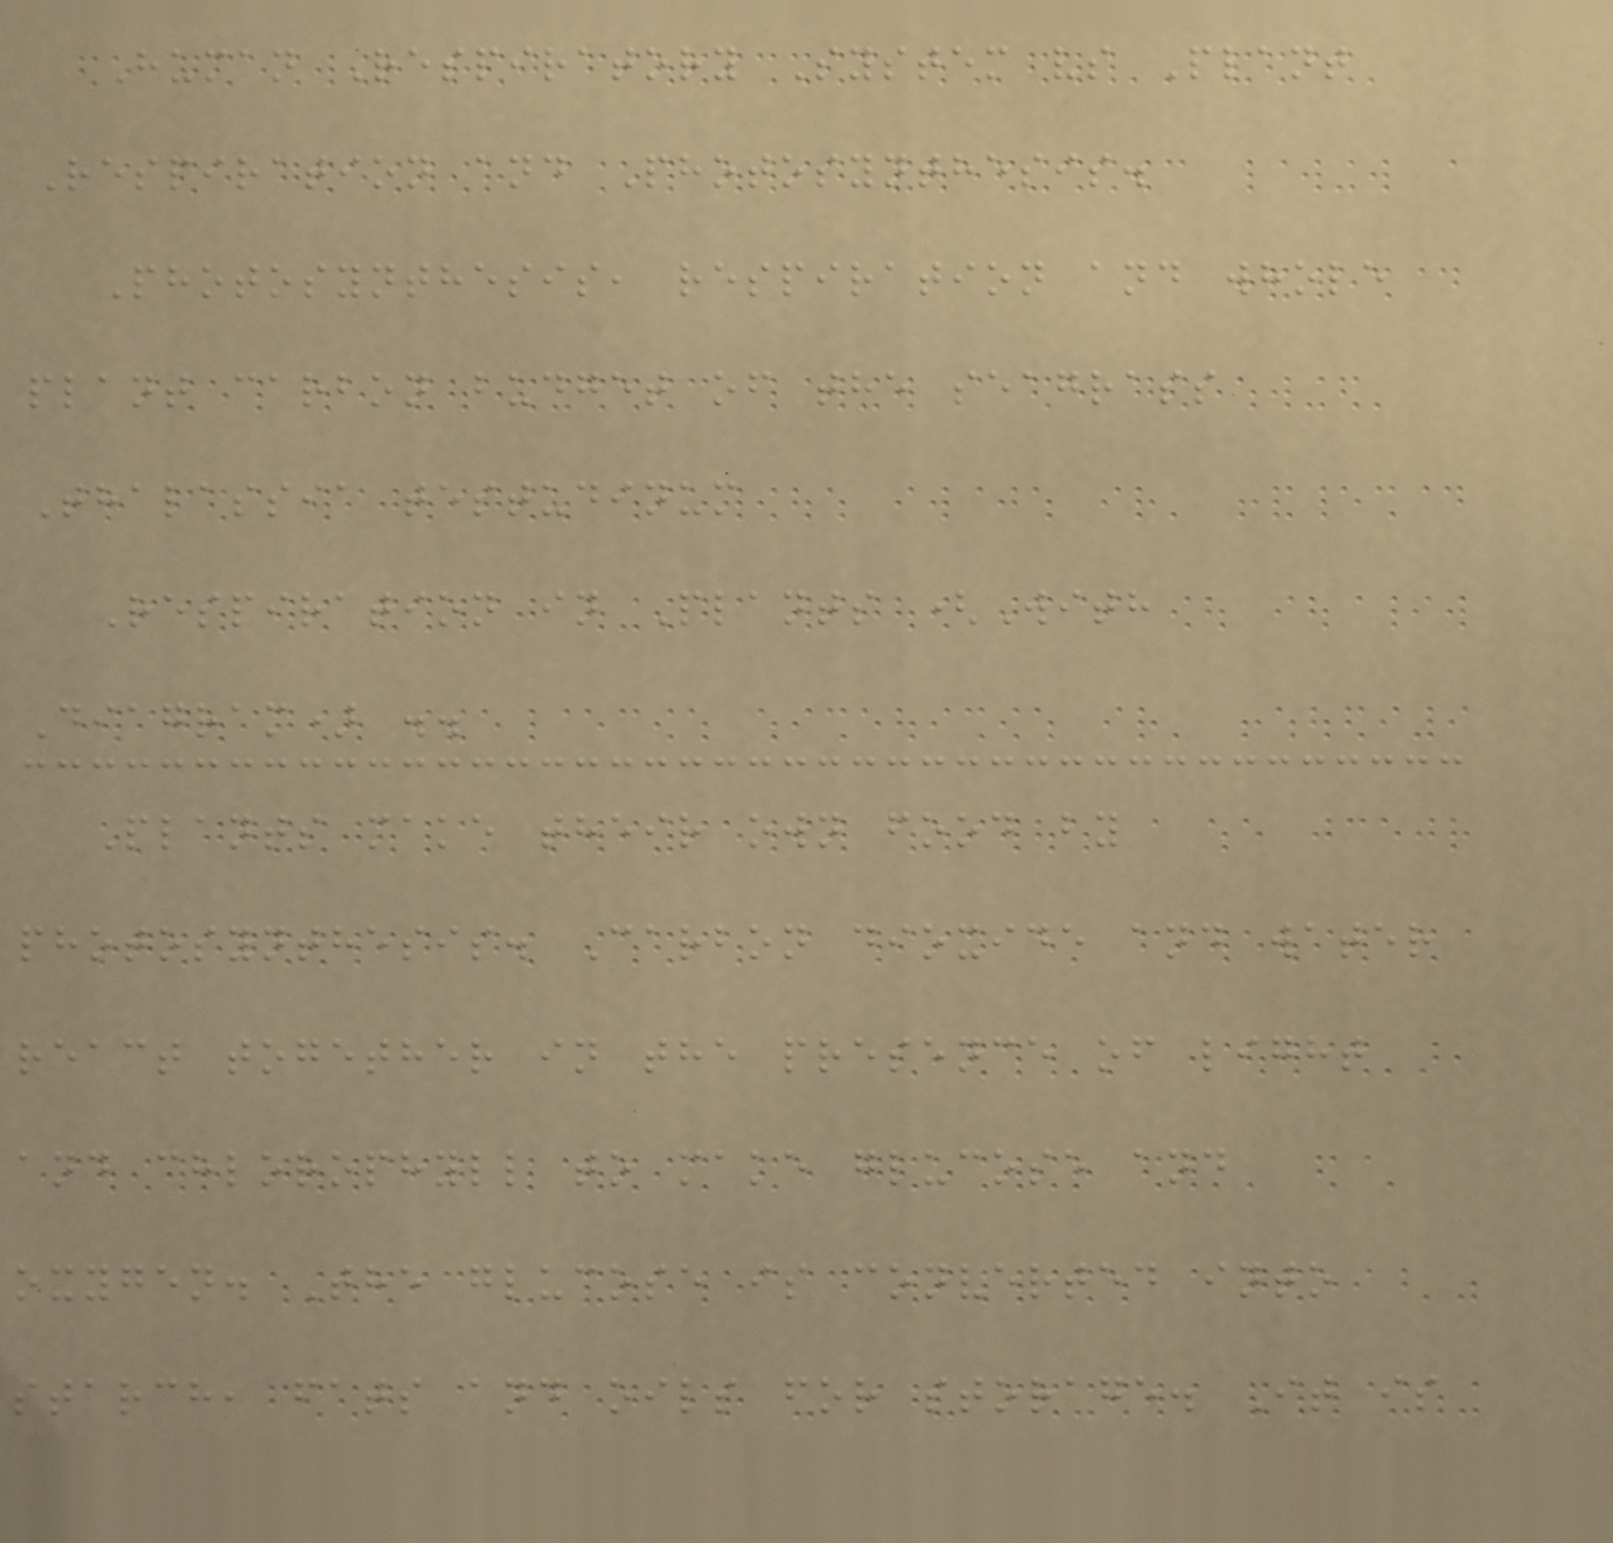Human Respiratory System vs Plant
Respiration and Photosynthesis.
Photosynthesis, respiration and whole
plant carbon budget of the seagrass
Thalassia testudinum
Respiration in Plants (With
Diagram) ..
Plants make their own food by
photosynthesis. Carbon dioxide and water
react together in the presence of light
and chlorophyll to make glucose and
oxygen. The glucose is converted into
starch, fats and oils for storage. It is
